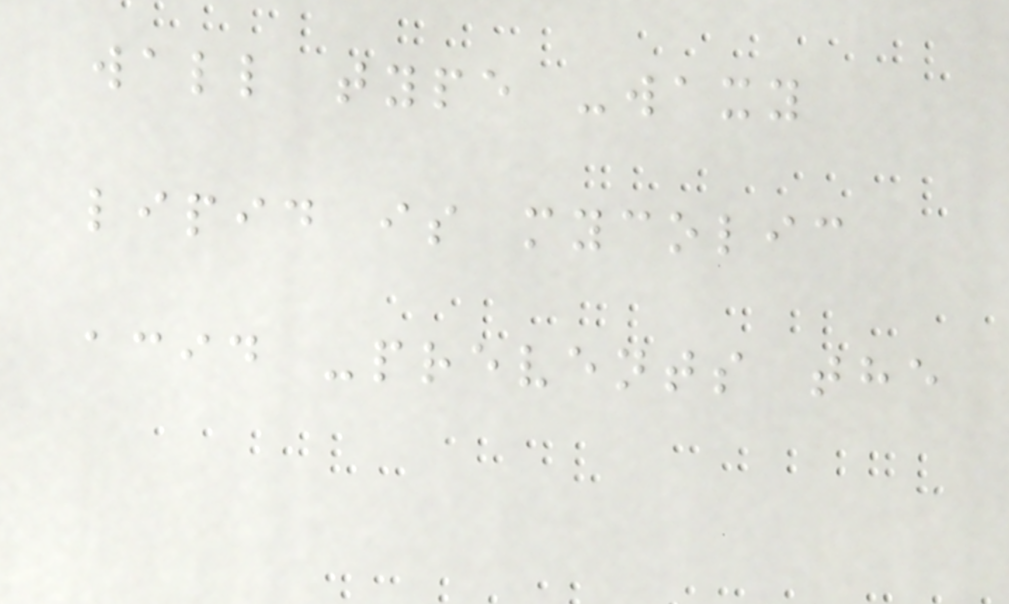wall type -waxy
lipid is mycolic
acid -prevents the
